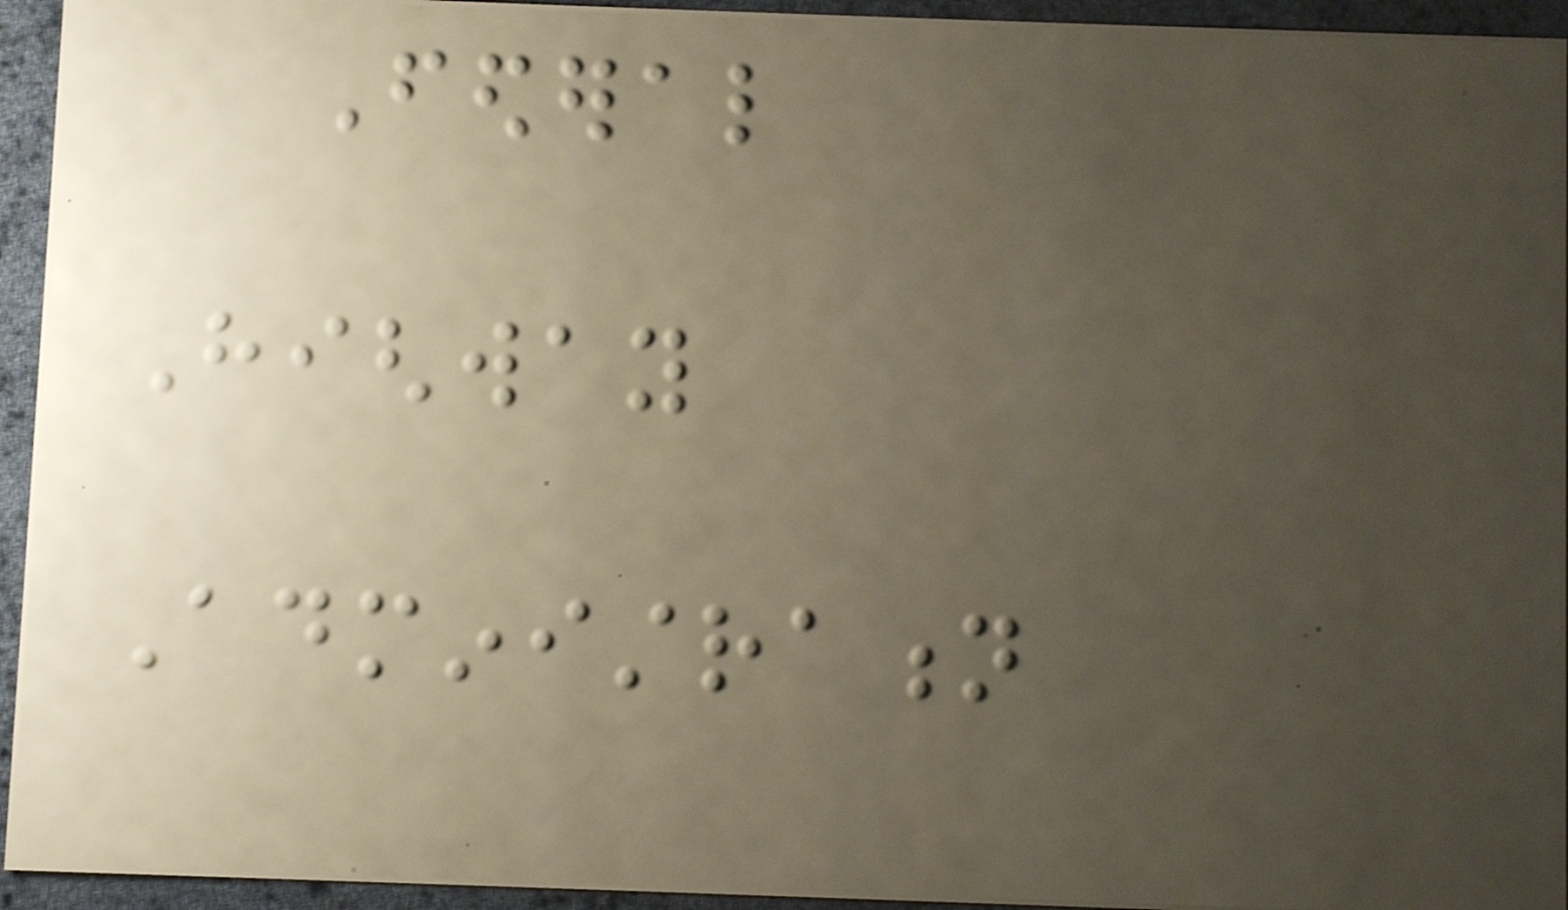Federal
Highway
Administration
